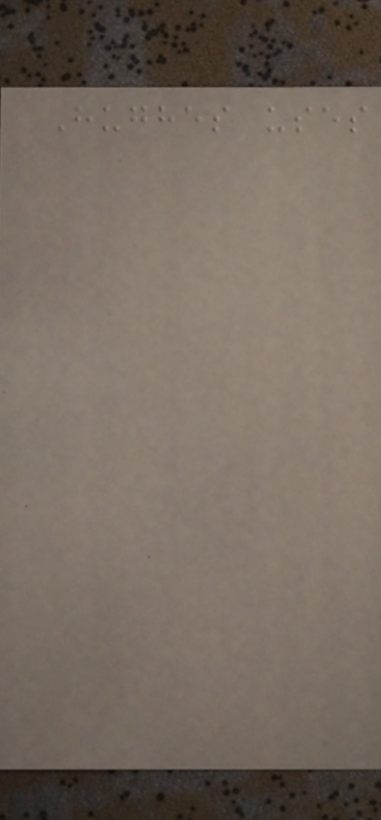Hughes uses
